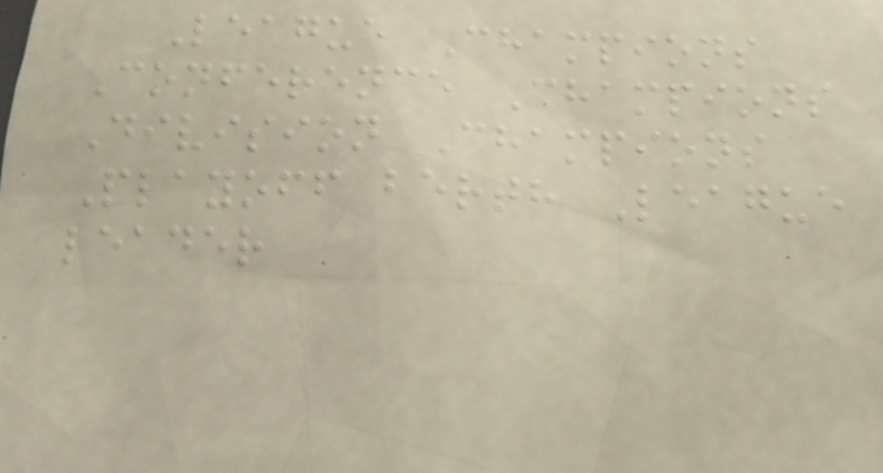League Champions
Conference Champions
Division Champions
Playoff berth League
leader
